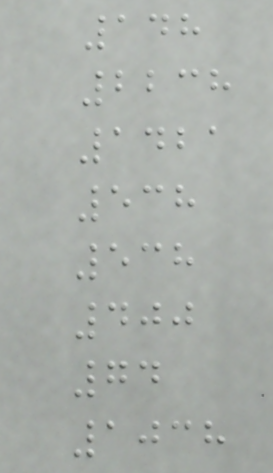148
2238
1421
538
538
400
74
1038
